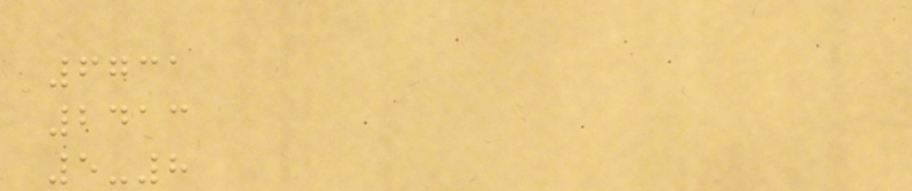6731
2413
5-8
